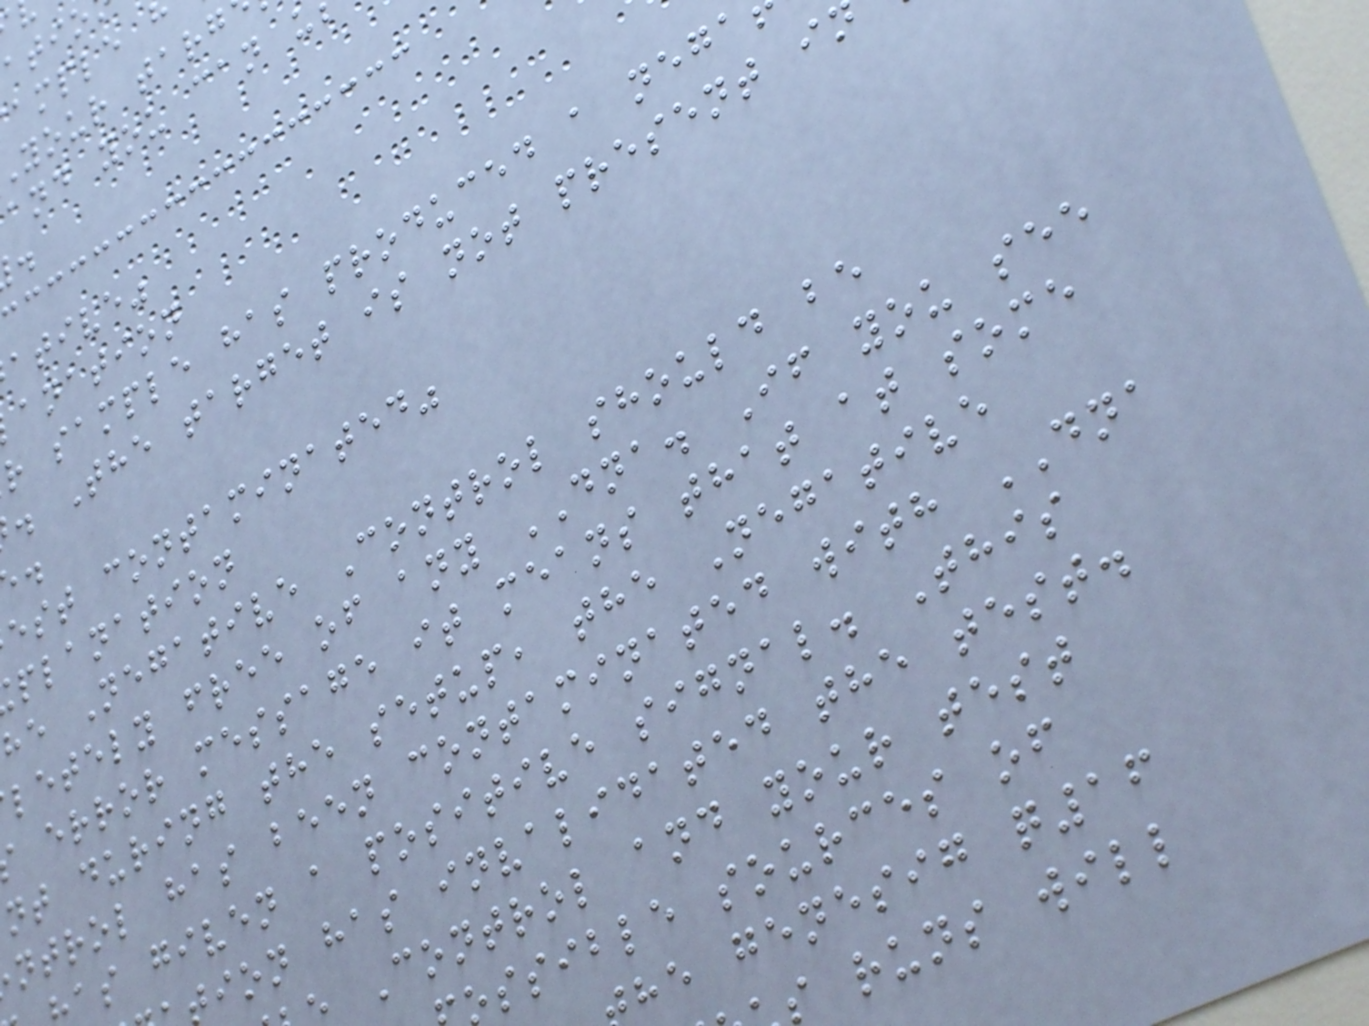your targ
and you can u
ative"
anation
r sample has produced a nega
. The target is not present i
est contaminated"
planation
he Negative Control should be
letely free of any DNA. If you see
error message it means that at some
nt during the setup, the Negative
ntrol has been contaminated with DNA
as given a positive signal. This
tion has invalidated the test.
Control and your test
ossible sources of
he genesig q16
s runs will
